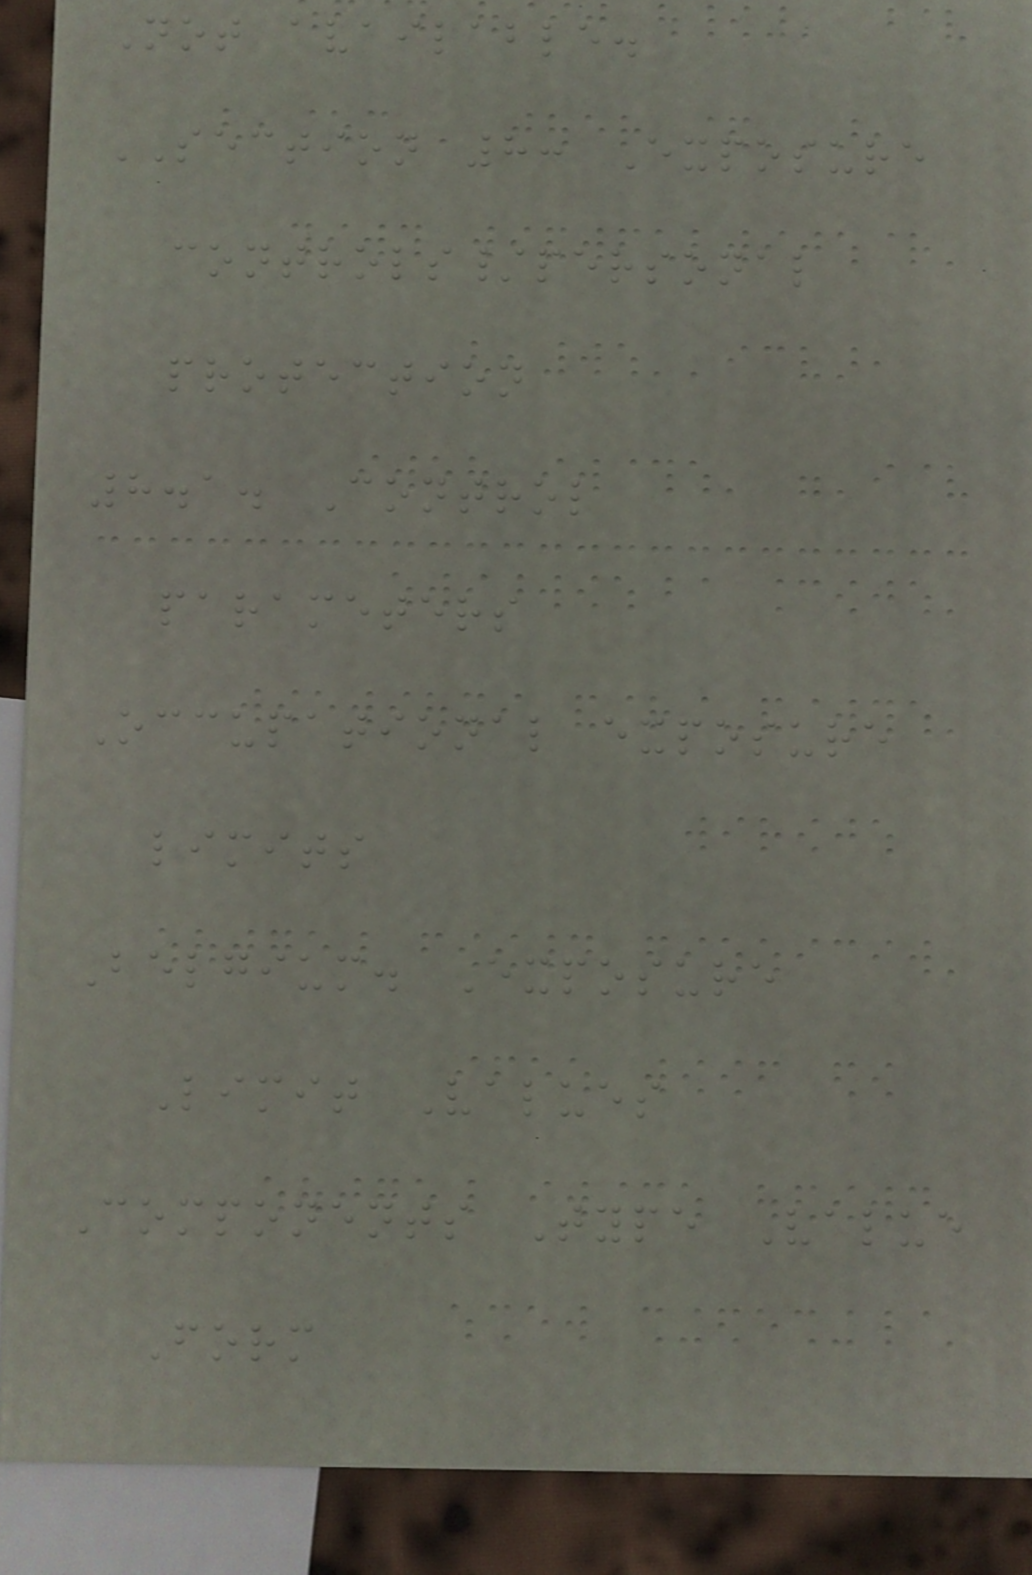Not available.
SECTION 8: Exposure
controls/personal
protection
8.1. Control
parameters
Occupational exposure
limits
Belgium. Exposure
Limit Values
Components Type Value
Form
